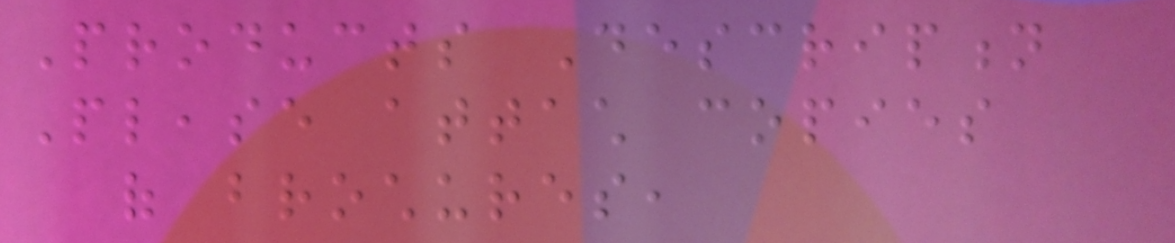Products Description
Please attach copies
of brochures,
